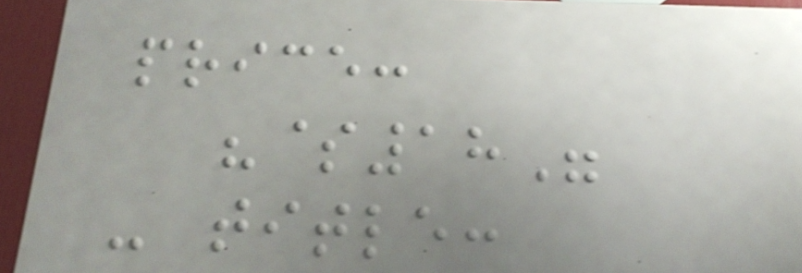price:
"$18"
- title:
